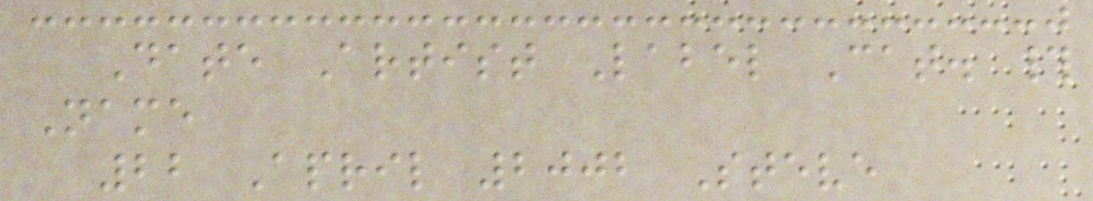Date Artist Label Cat. #
Name
22 April 2002 Steve
